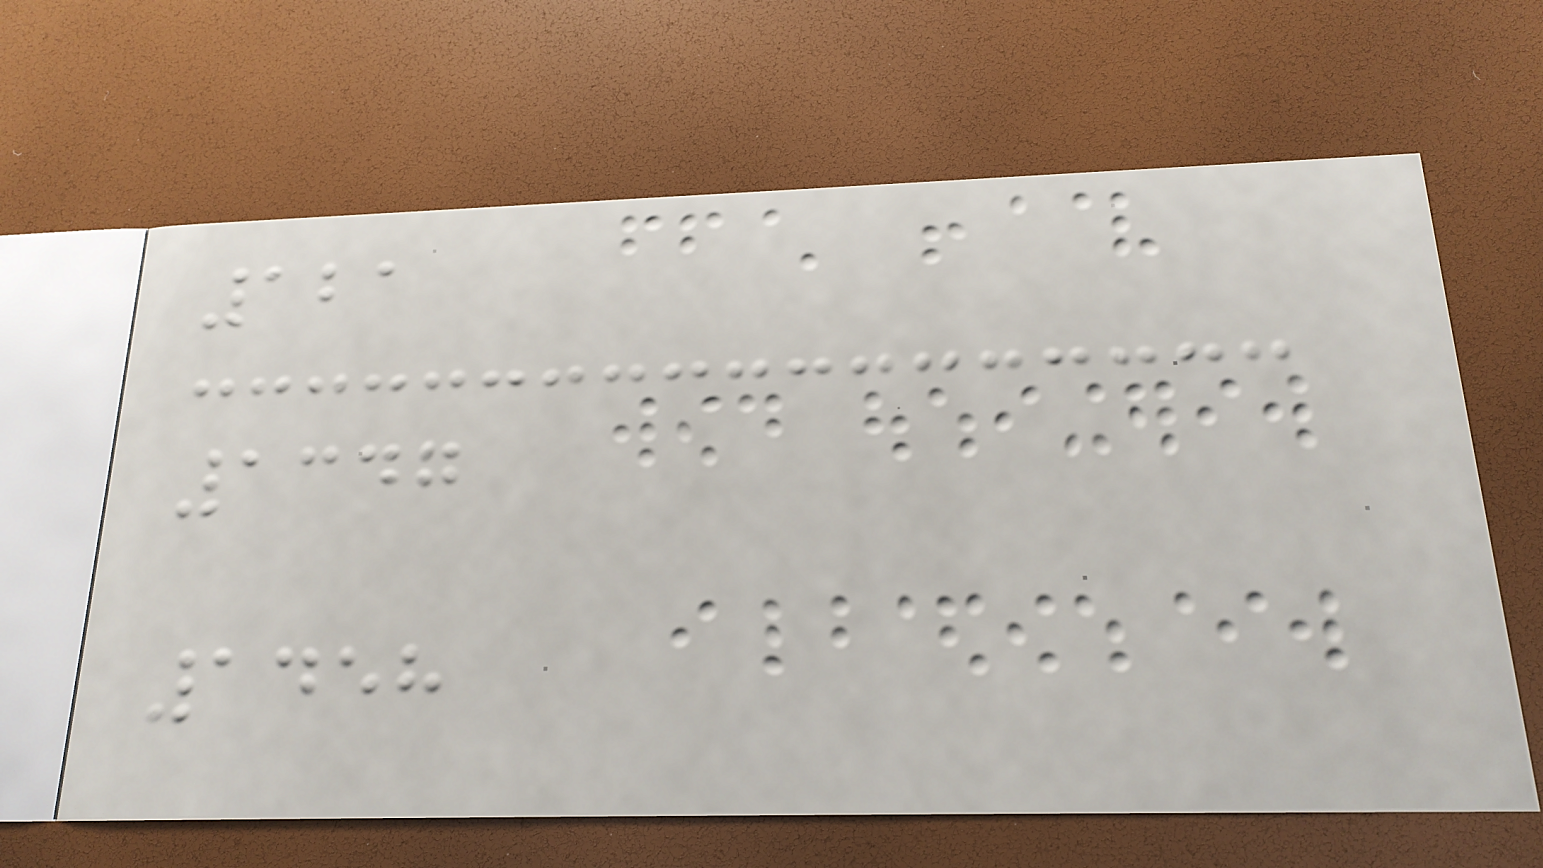121
1347
1458
